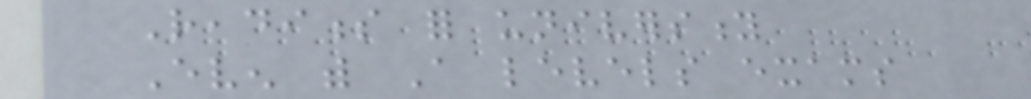Readiness for university
Even with A levels exams
